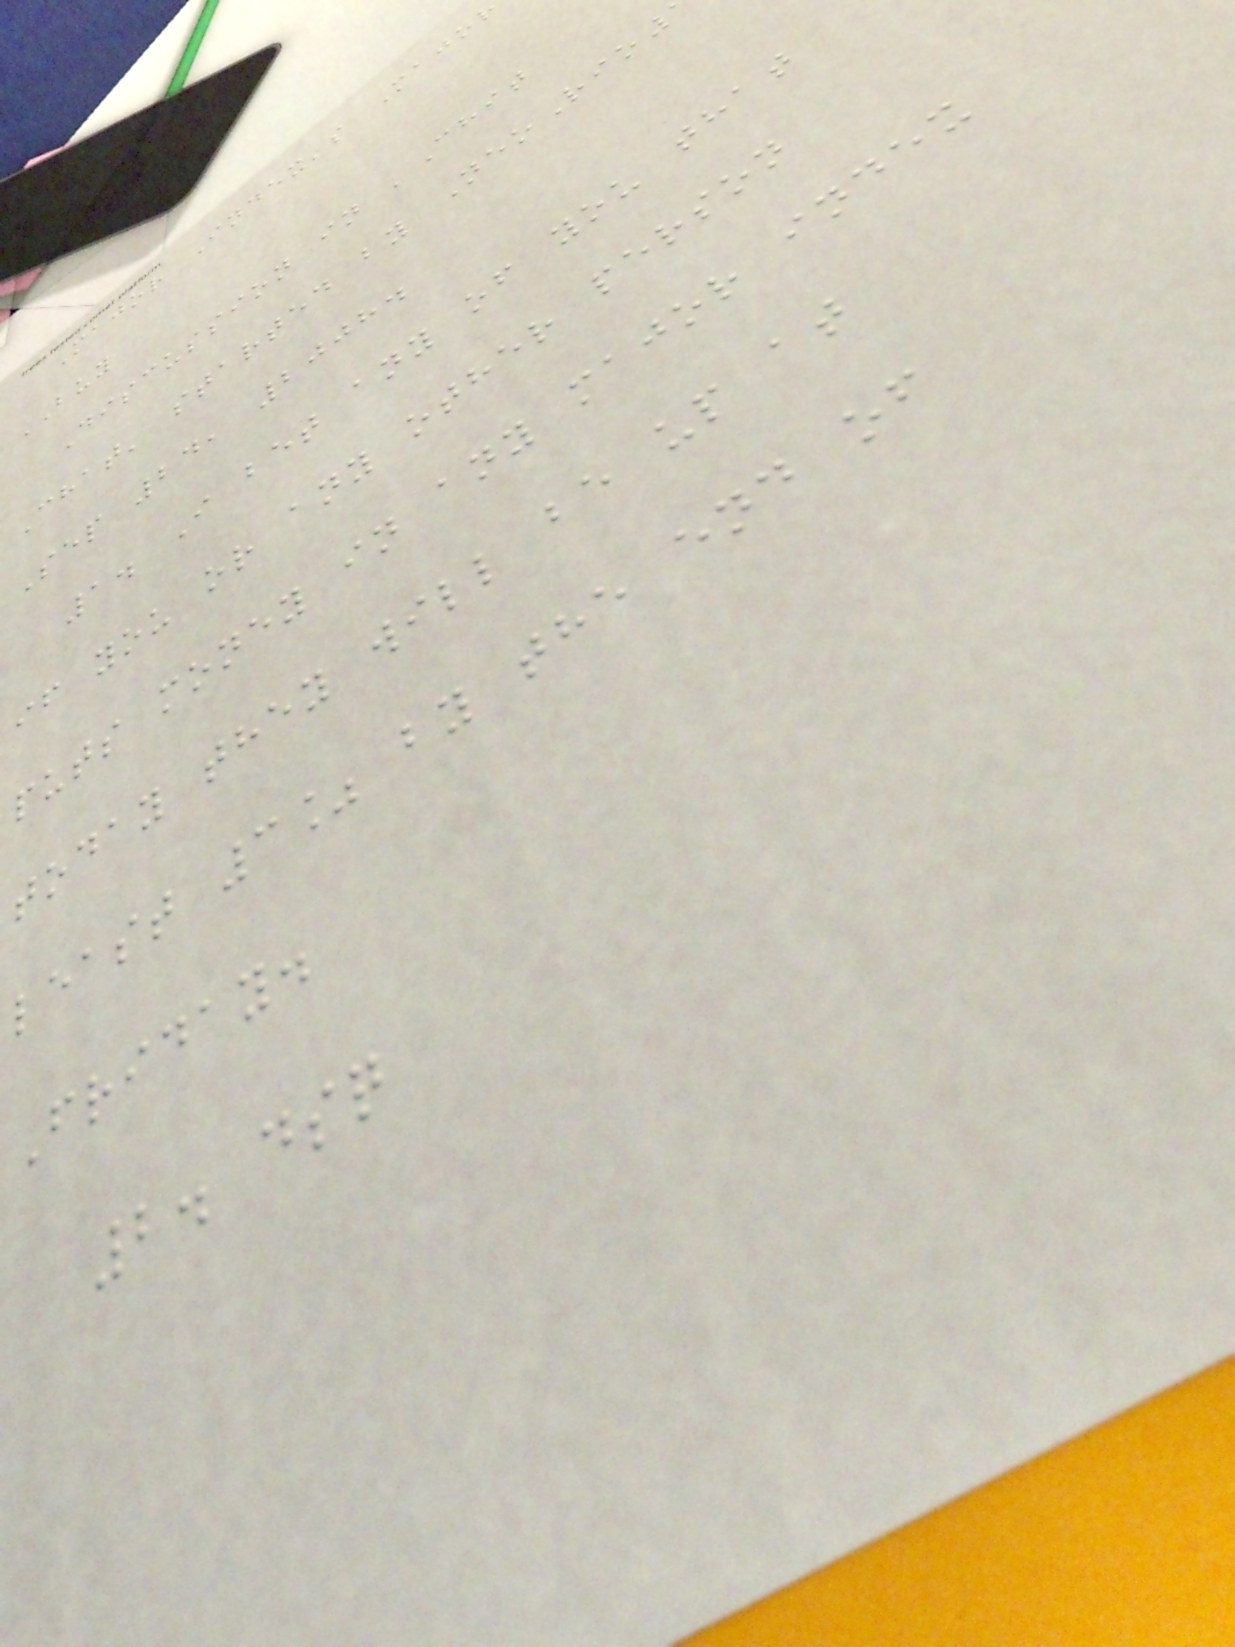Major Index's Major
BUY
Discussion in 'Chit
Chat' started by NeoRio
Sep 24, 2008.
1. I bet any of you that
if you or any other person
puts money in any major index
today they will be up at
least 3% by the end of
Friday.
2. dsq
